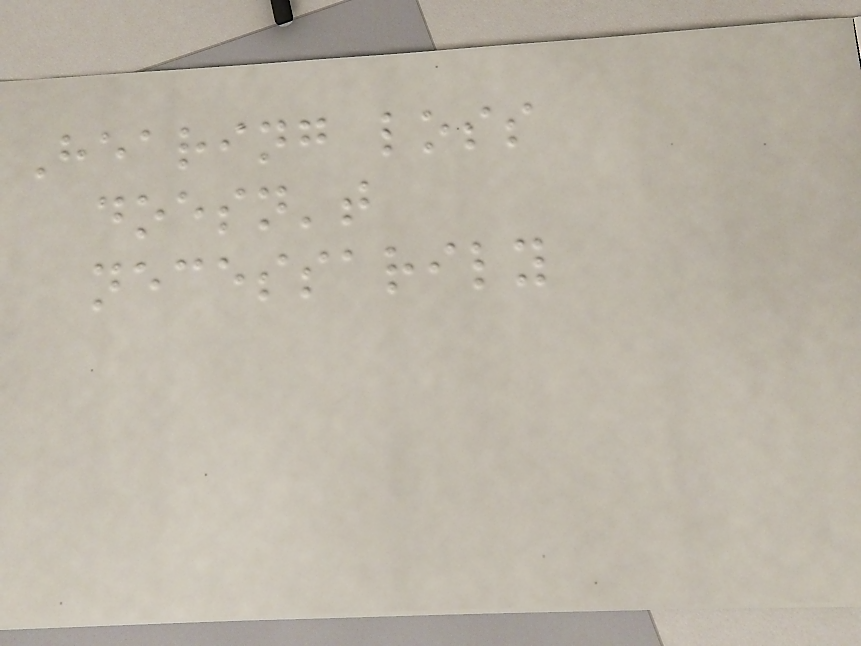Hearing loss
doesn't
necessarily
